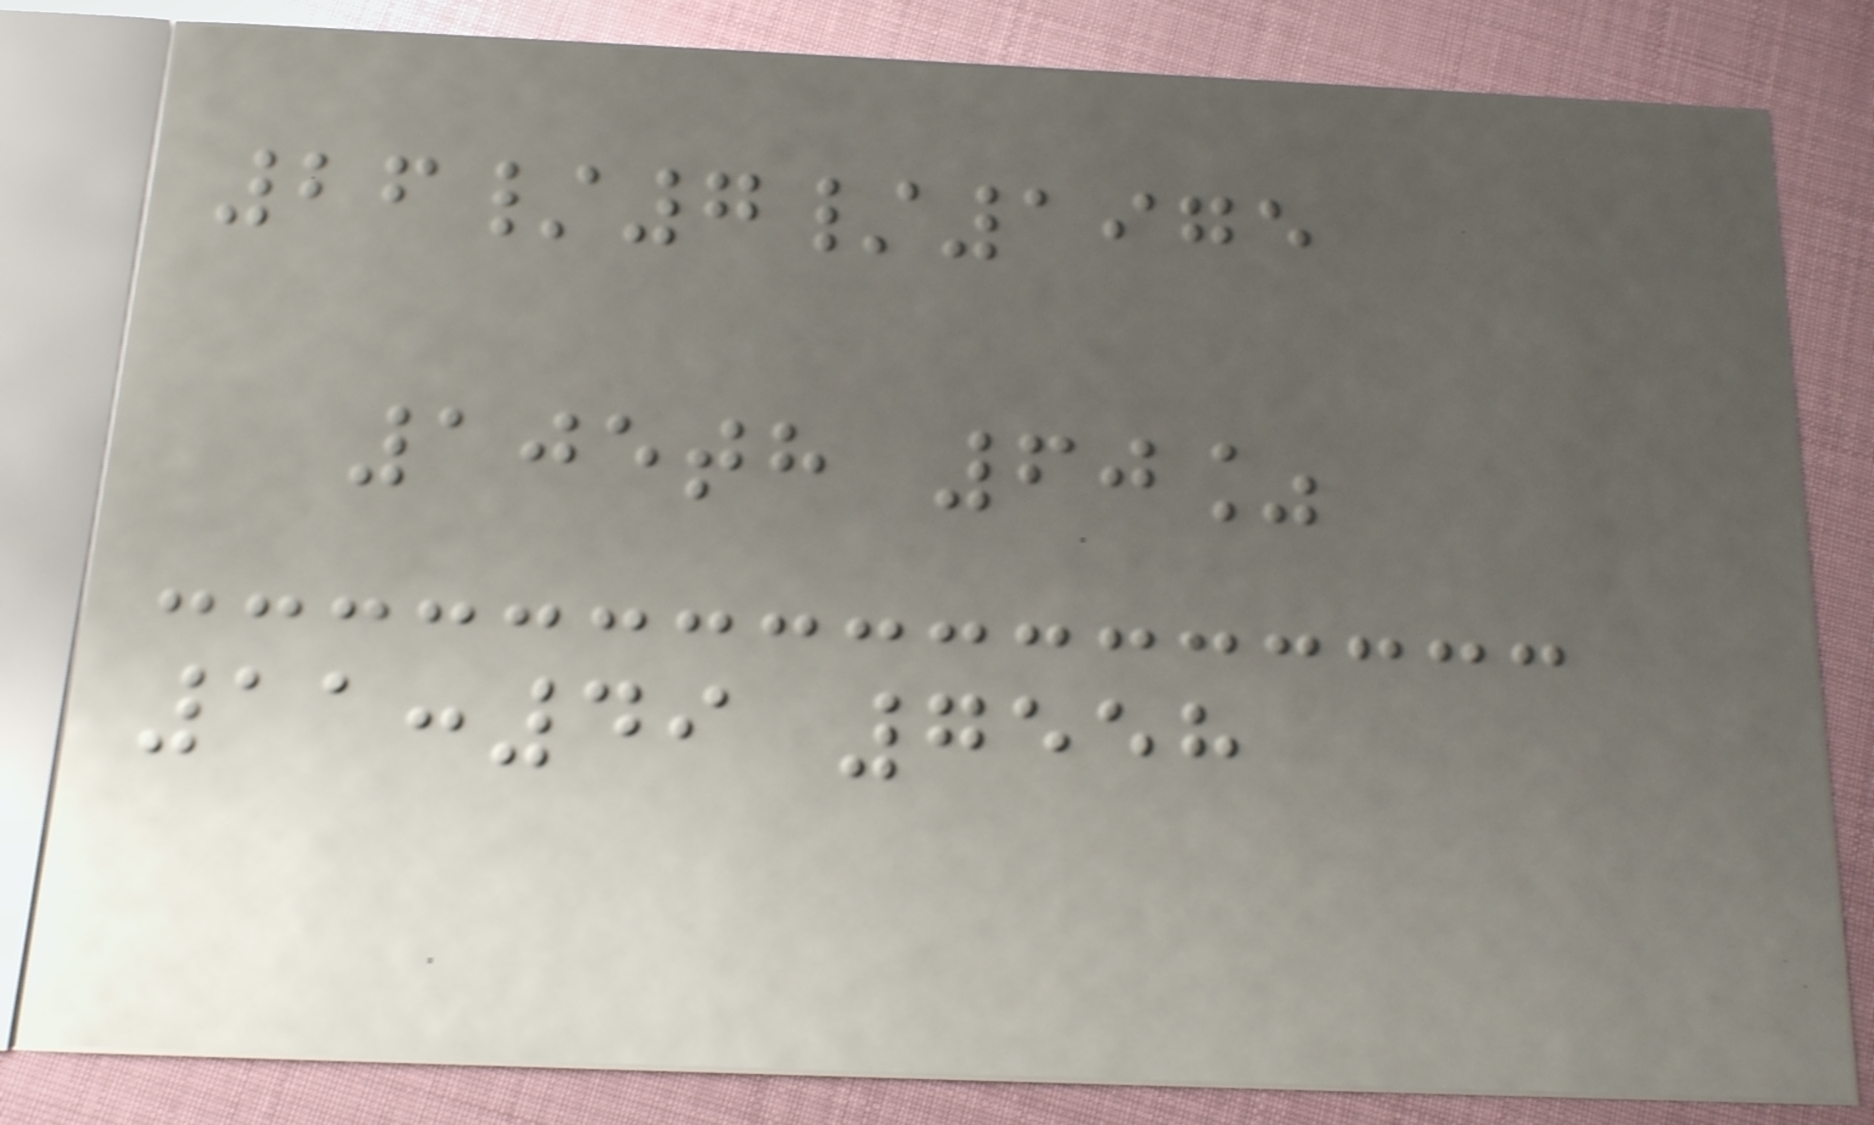26/7/1975
105th 60%
11:49 7558
